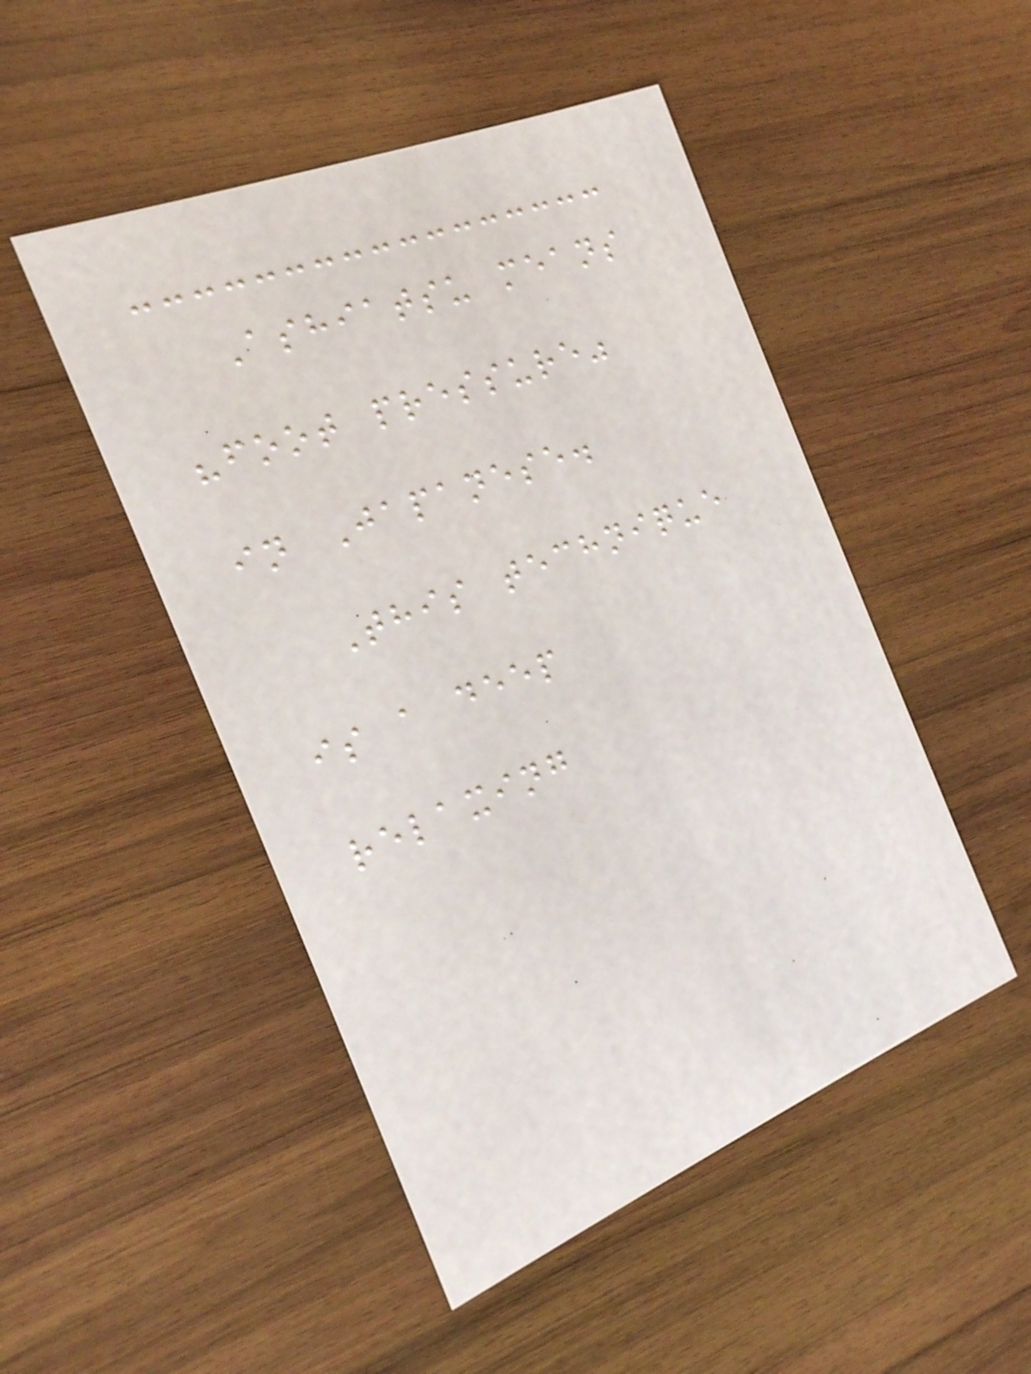Ashiatsu means
"foot pressure"
in Japanese.
This technique
is a deep
relaxing
